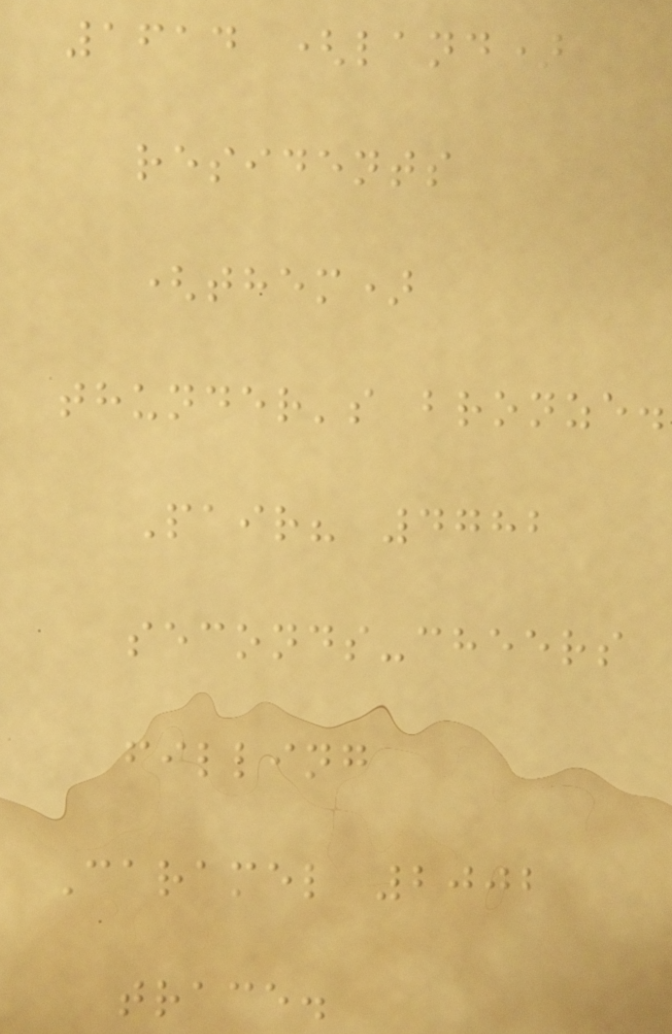1614 (land)
residents
(them)
thunder's bronze.
Pair? 4782
seconds-cheers
filling
Caramel 2002
trace.
